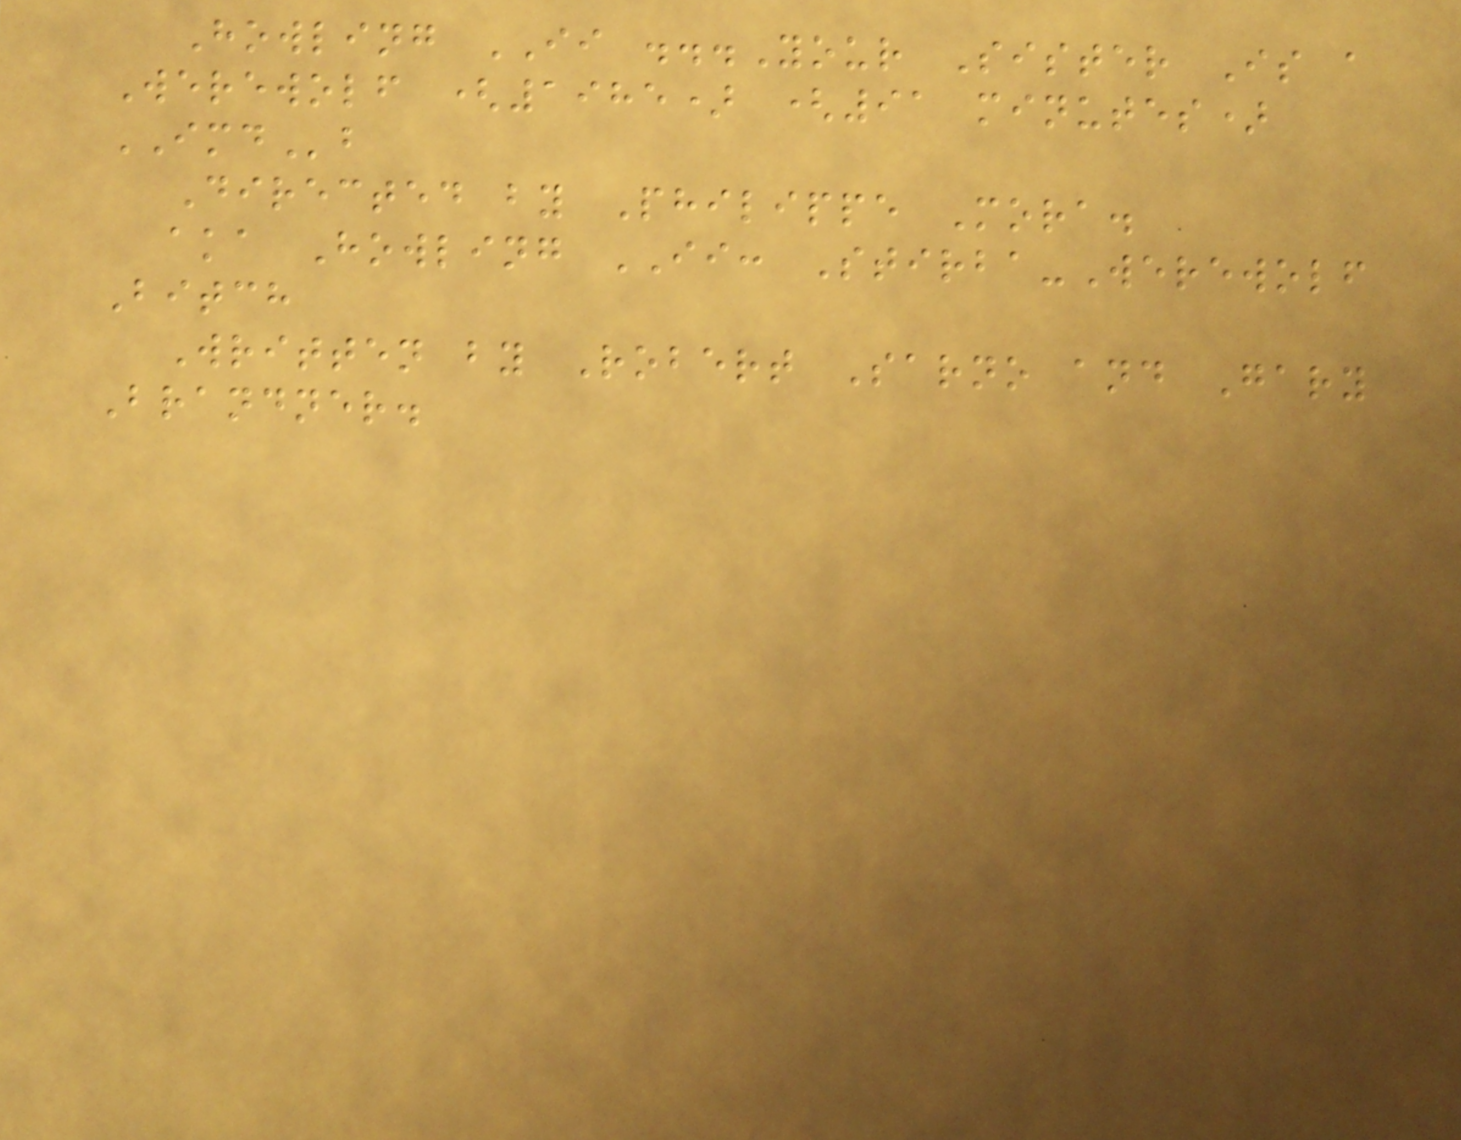Howling II ...Your Sister Is a
Werewolf (1985) (91 minutes)
IMDb
Directed by Philippe Mora.
aka Howling II: Stirba-Werewolf
Bitch
Written by Robert Sarno and Gary
Brandner.
